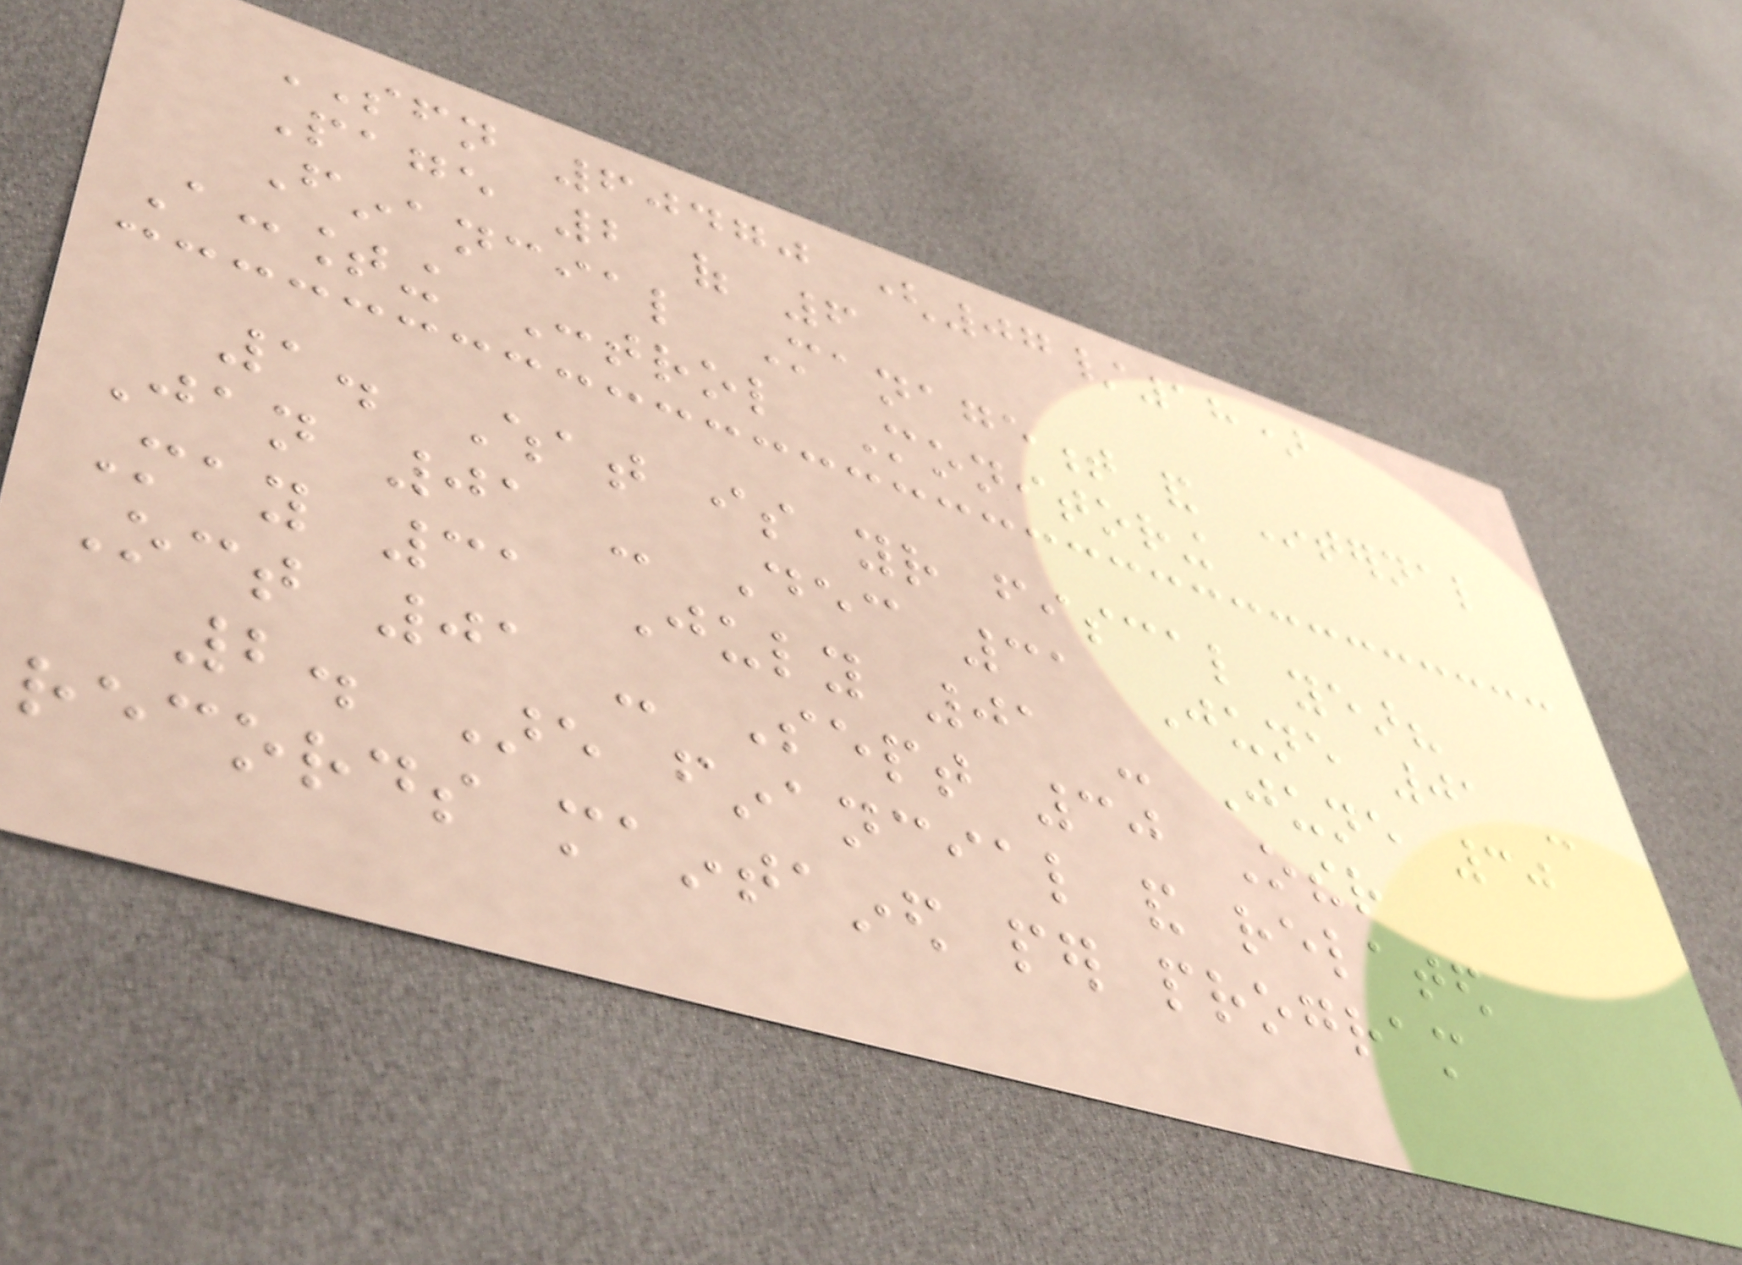SFN 60470 (07/18)
Page 2 of 6
Financial Management and Internal
Accounting Control Monitoring
1. What is your fiscal year?
Jan 01 - Dec 31 June 01 -
May 31 July 01 - June 30
Oct 01 - Sept 30 Other
2. Are financial and related
records maintained per program
